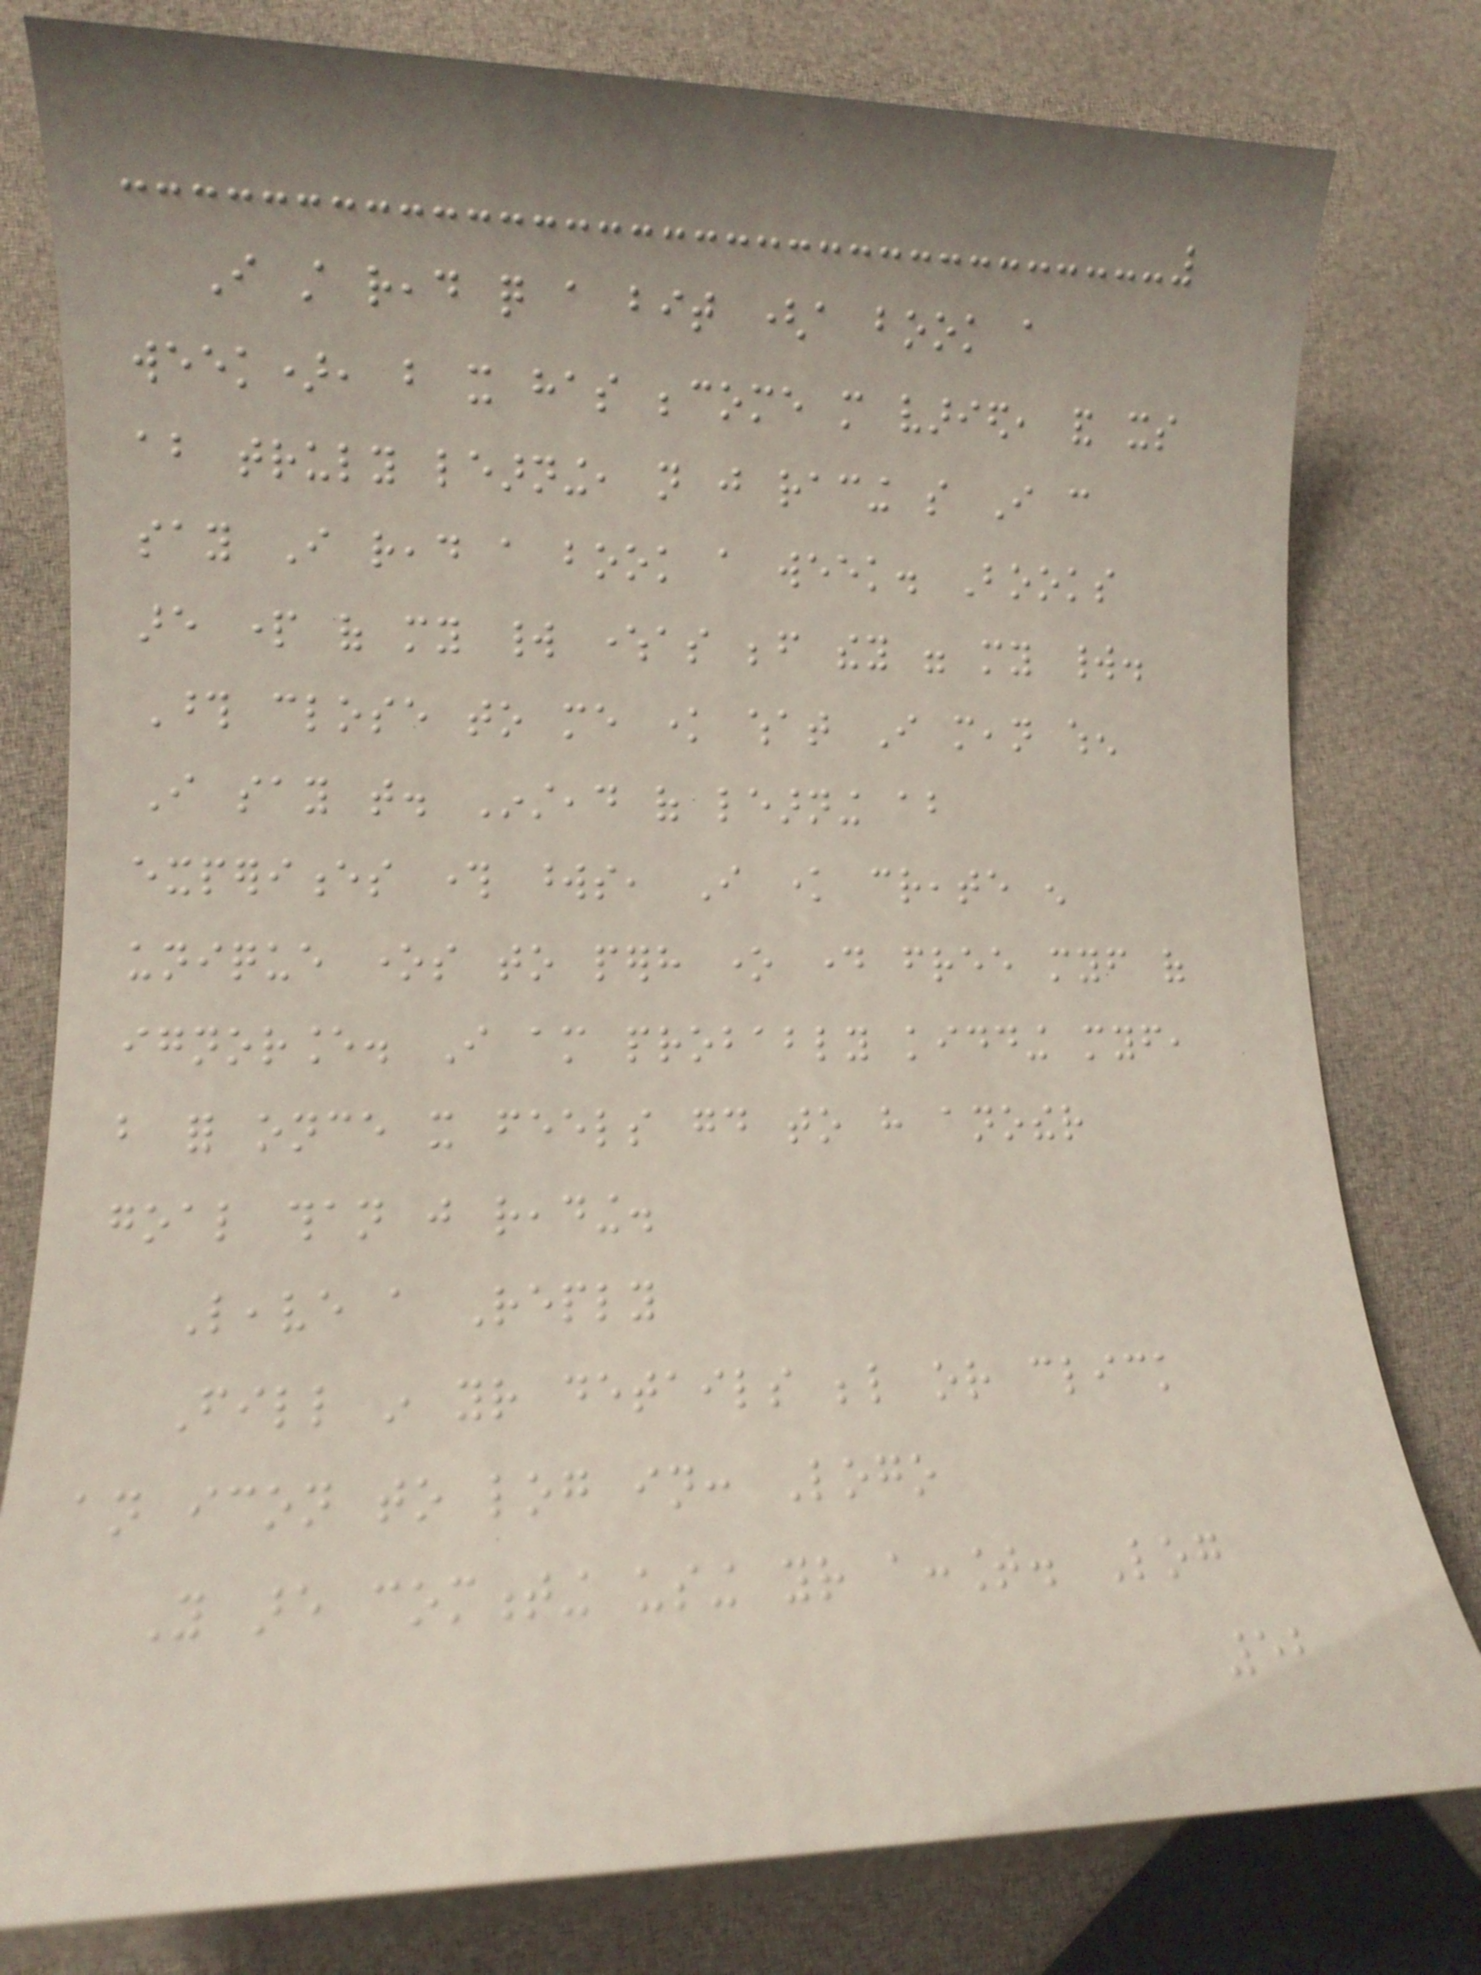I still read quite a bit (a book a
week), but it has become more varied, and its
about truly learning, not just racing so I can
say I read a book a week. Books
are part of my world whereas before they were my world.
Those close to me know what I mean when
I say that. Instead of learning about
experiences through words, I know create enough
unique ones to perhaps one day free myself of
ignorance. I am probably kidding myself,
but for once it feels good to have another
goal than just reading.
Leave a Reply
Fill in your details below or click
an icon to log in: Logo
You are commenting using your account. Log
52
